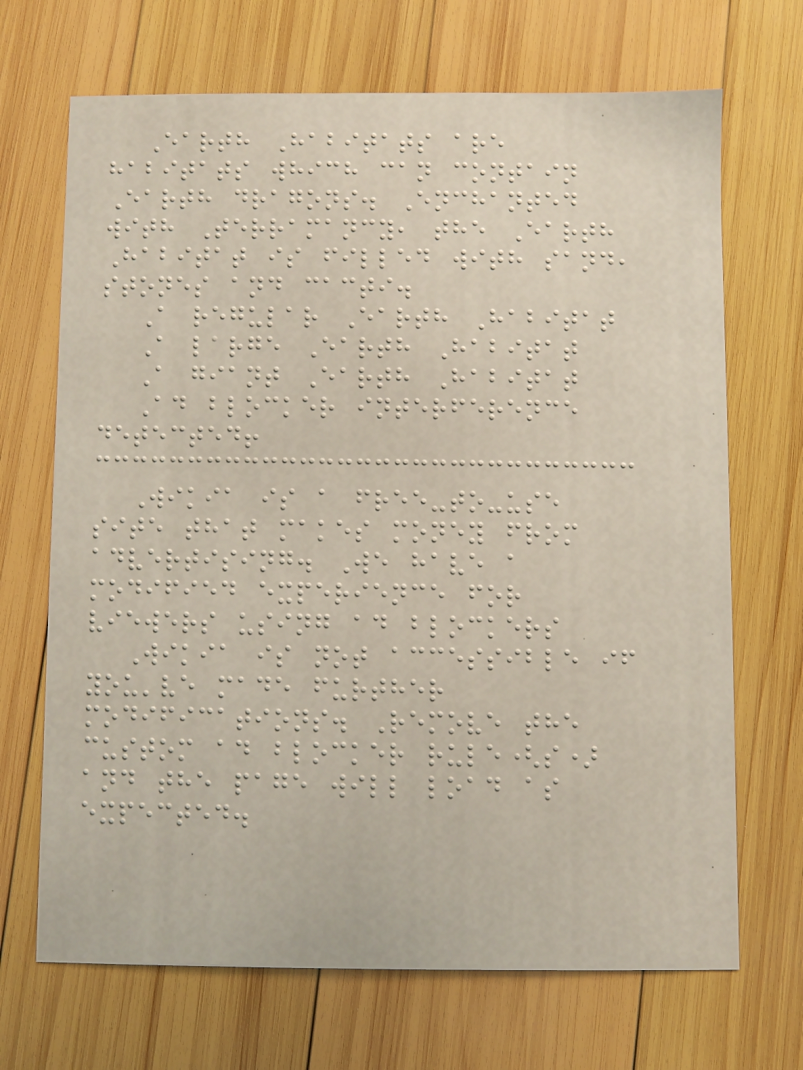Earth Habitats are
habitats which can contain
Earth dragons. Enchanted
with Terramancy, the Earth
Habitat is filled with sand,
stones and cacti.
A regular Earth Habitat
A large Earth Habitat
A giant Earth Habitat
Ad blocker interference
detected!
Wikia is a free-to-use
site that makes money from
advertising. We have a
modified experience for
viewers using ad blockers
Wikia is not accessible if
you've made further
modifications. Remove the
custom ad blocker rule(s)
and the page will load as
expected.
